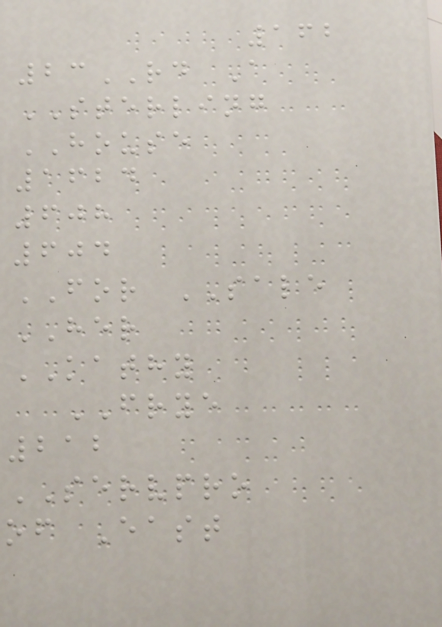162
23RD A
STERLING
HOUSE
1624
608
604
FOR SALE
HER
KATHY
FRYE
212
SERVPRO
of East
